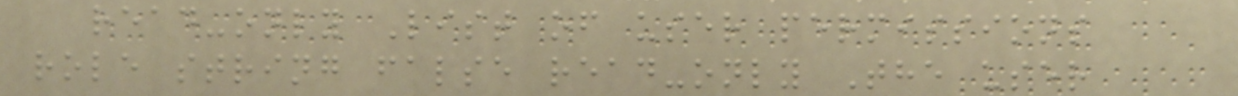read-only List of user permissions
role string false read-only The user
